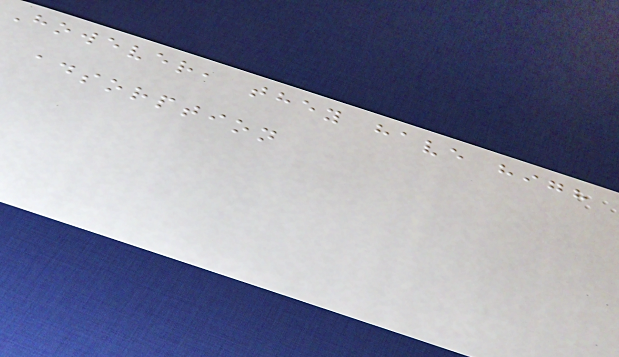However, they have high
adsorption
